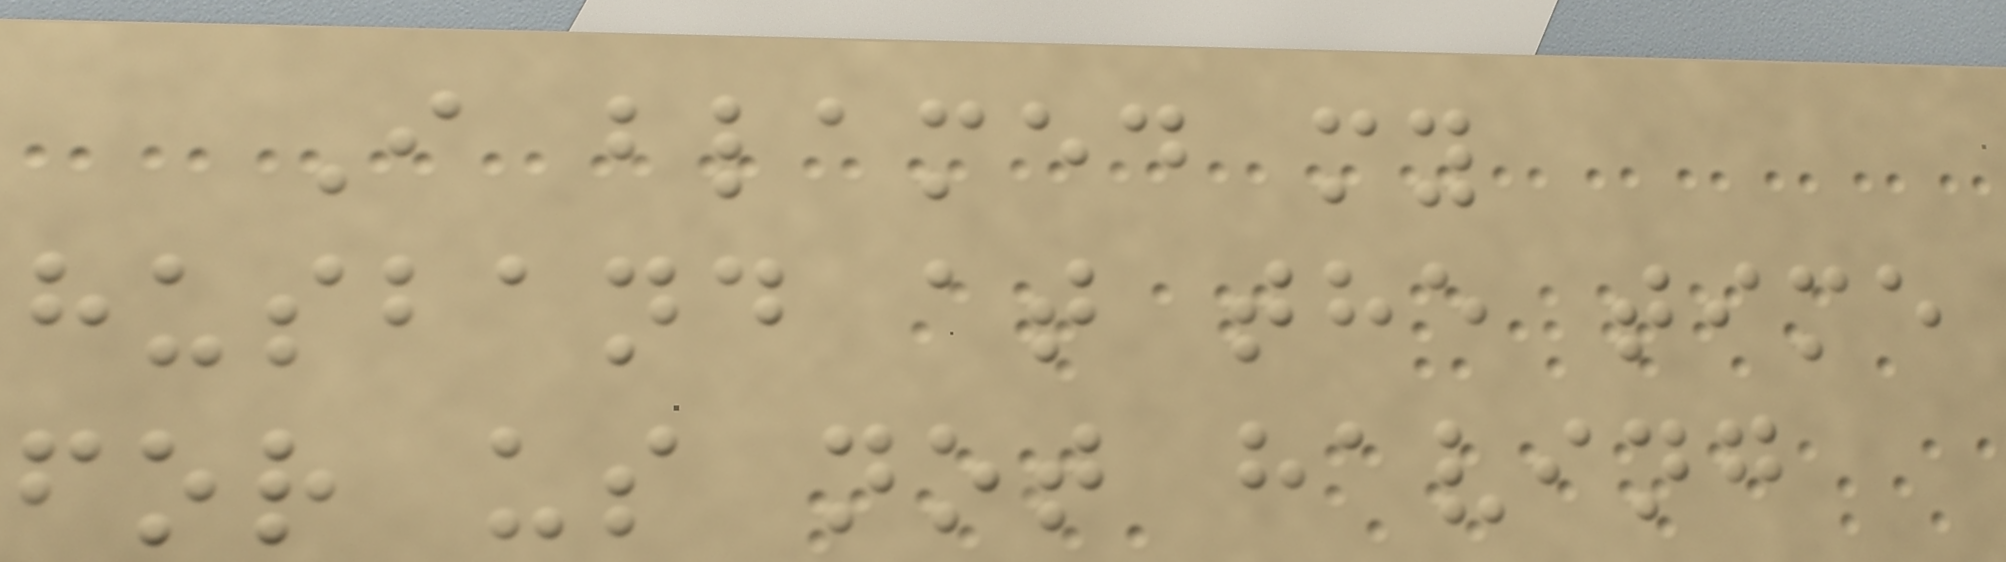I blamed my
husband at the time
for us not having
